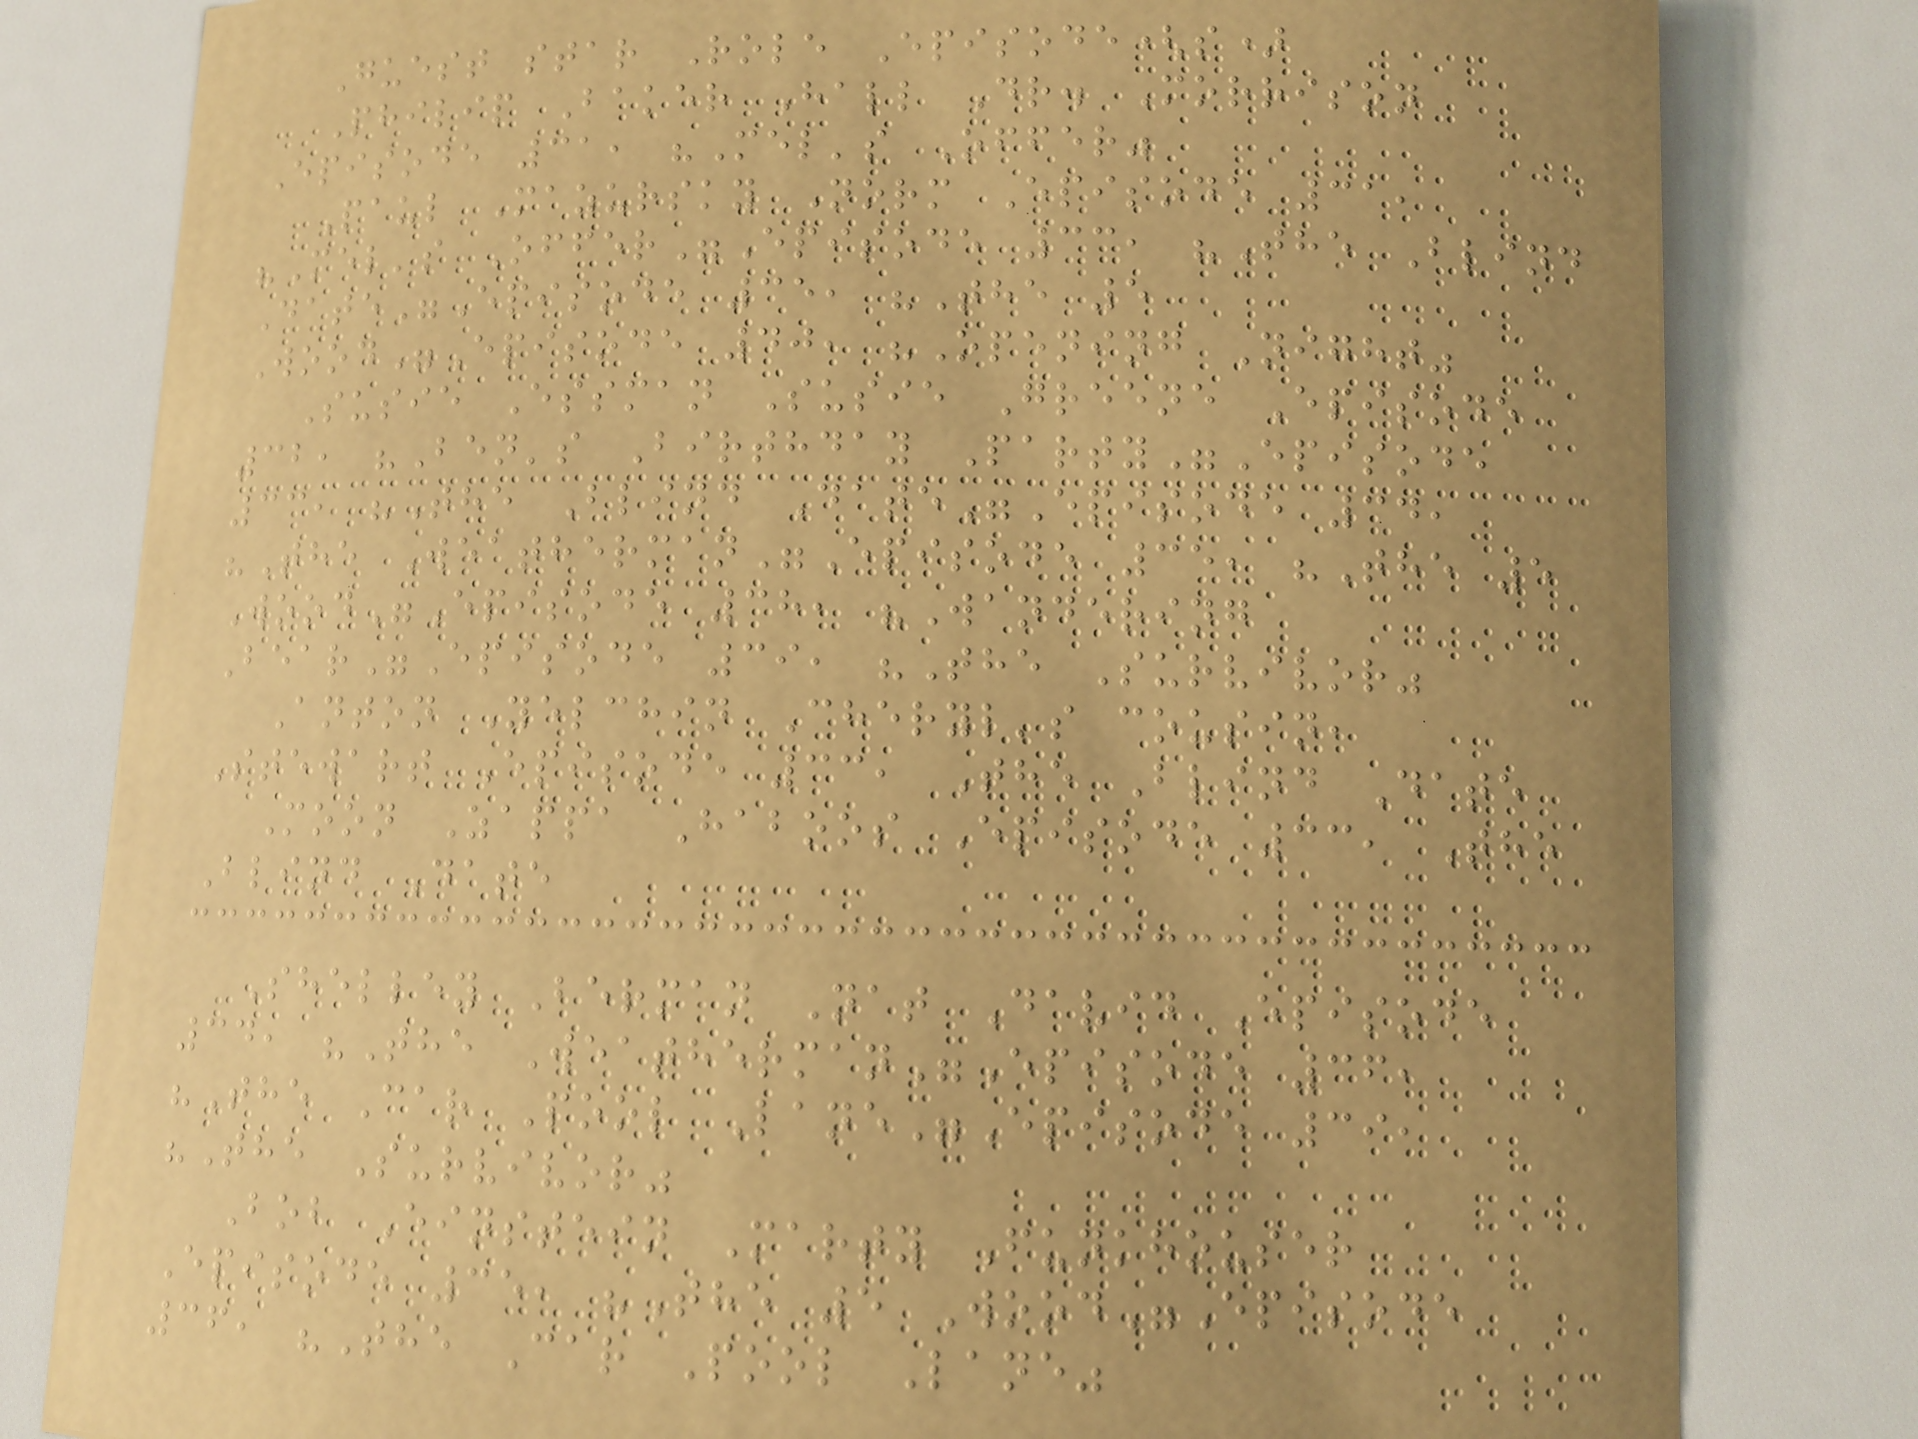Guest star Role Episode(s)
Philip Baker Hall Dr. Morrison
Episode 31, "Mel's Offer"
Paul Mazursky Norm Episode 31,
"Mel's Offer"Episode 33, "The Blind
Date"Episode 35, "The 5
Wood"Episode 40, "Opening Night"
Susie Essman Susie Greene Episode
32, "Ben's Birthday Party"Episode
33, "The Blind Date"Episode 34,
"The Weatherman"Episode 35, "The 5
Wood"Episode 38, "Wandering
Bear"Episode 39, "The Survivor"
Anton Yelchin Cheryl's cousin,
Stewart Episode 33, The Blind Date
Moon Zappa Haboos Episode 33, The
Blind Date
Shelley Berman Nat David Episode
34, "The Weatherman"Episode 36,
"The Car Pool Lane"Episode 39,
"The Survivor"
Bob Einstein Marty Funkhouser
Episode 35, "The 5 Wood"Episode
36, "The Car Pool Lane"
